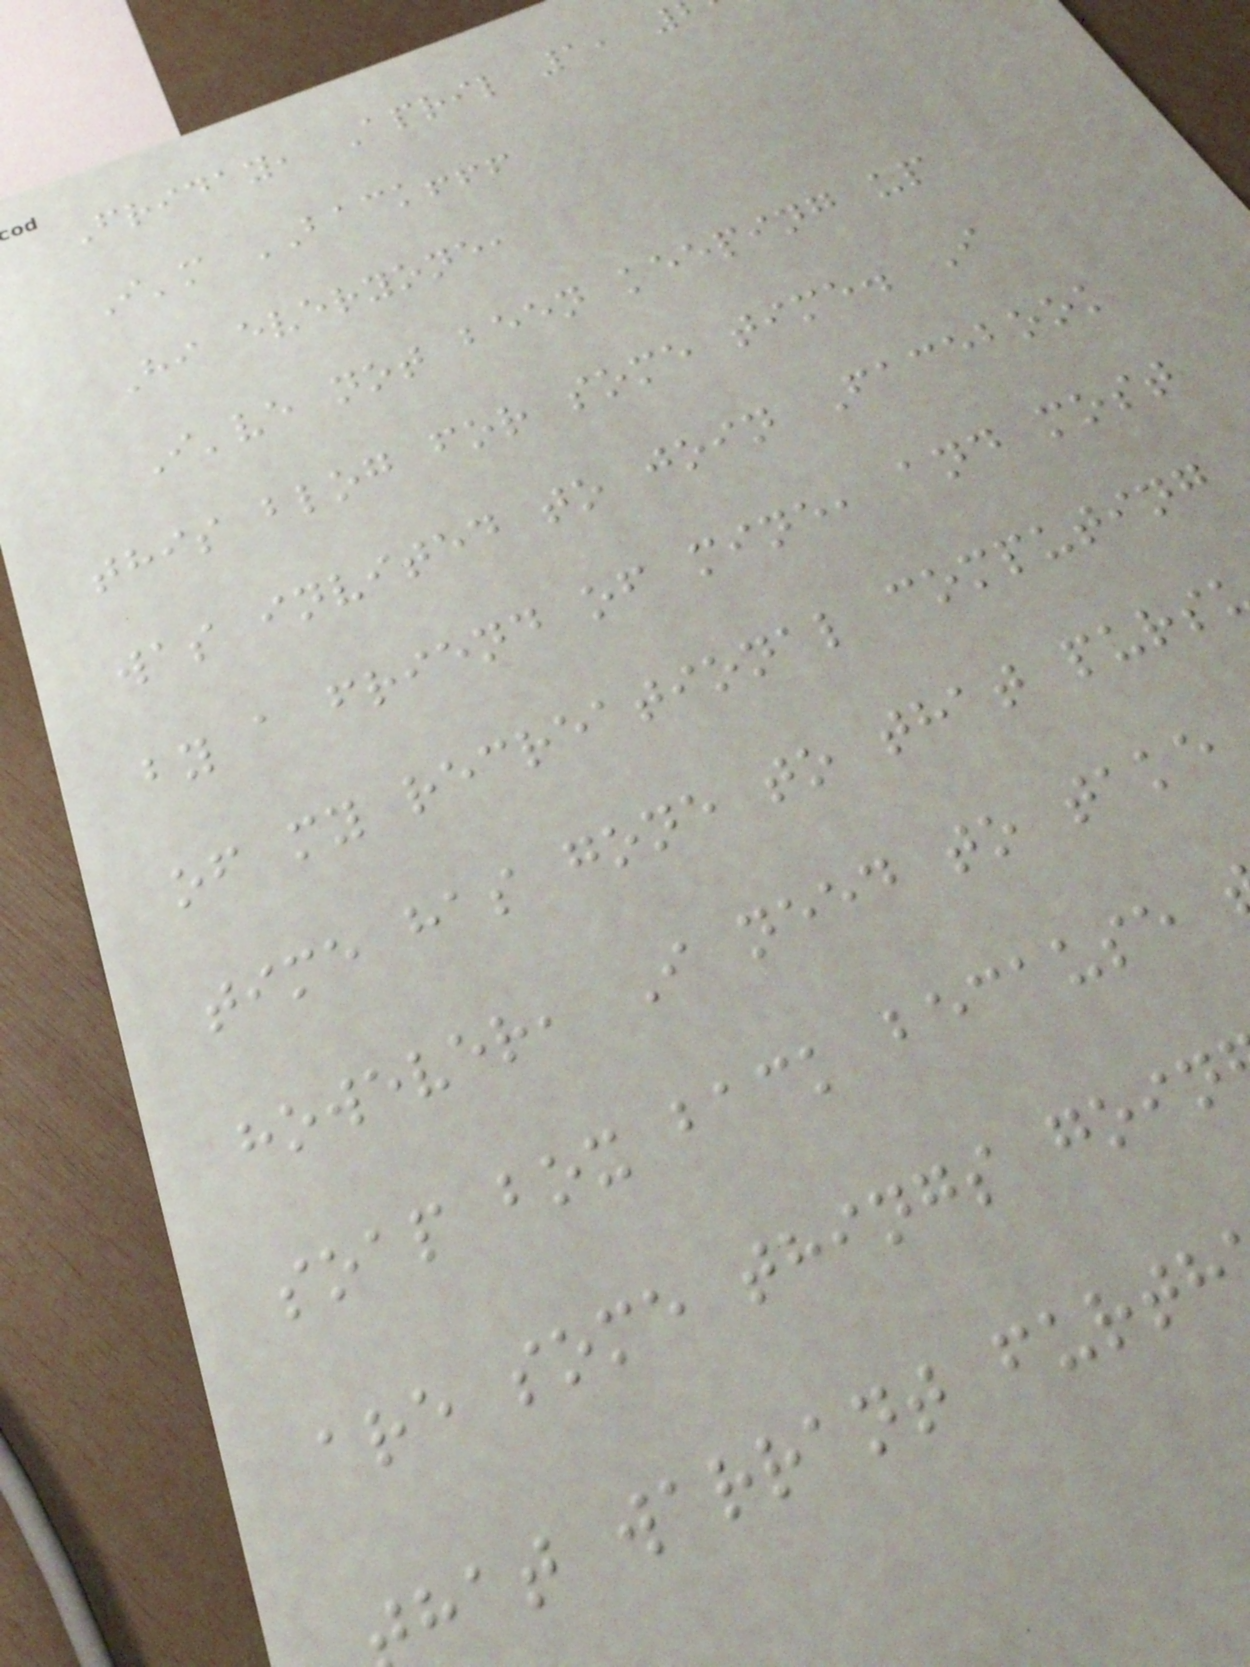Friday, April 1,
I'm BACK!!!
Hi everyone,
I've not been keeping up
this blog for some time. I
was invited to join Facebook
by a friend of mine, and most
of my recreational computing
time has gone to that purs
however, I need to take
soap box back because
are some things goin
hat warrant furth
